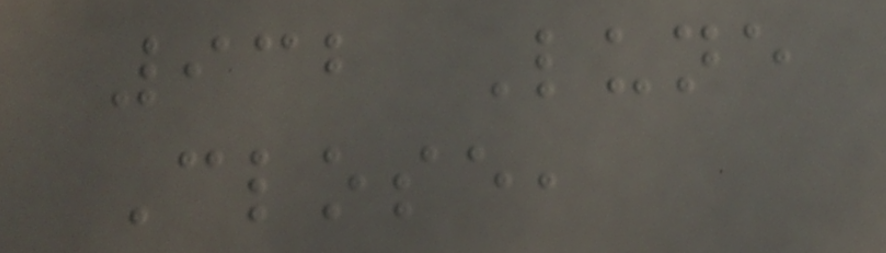932 Lune
Close,
